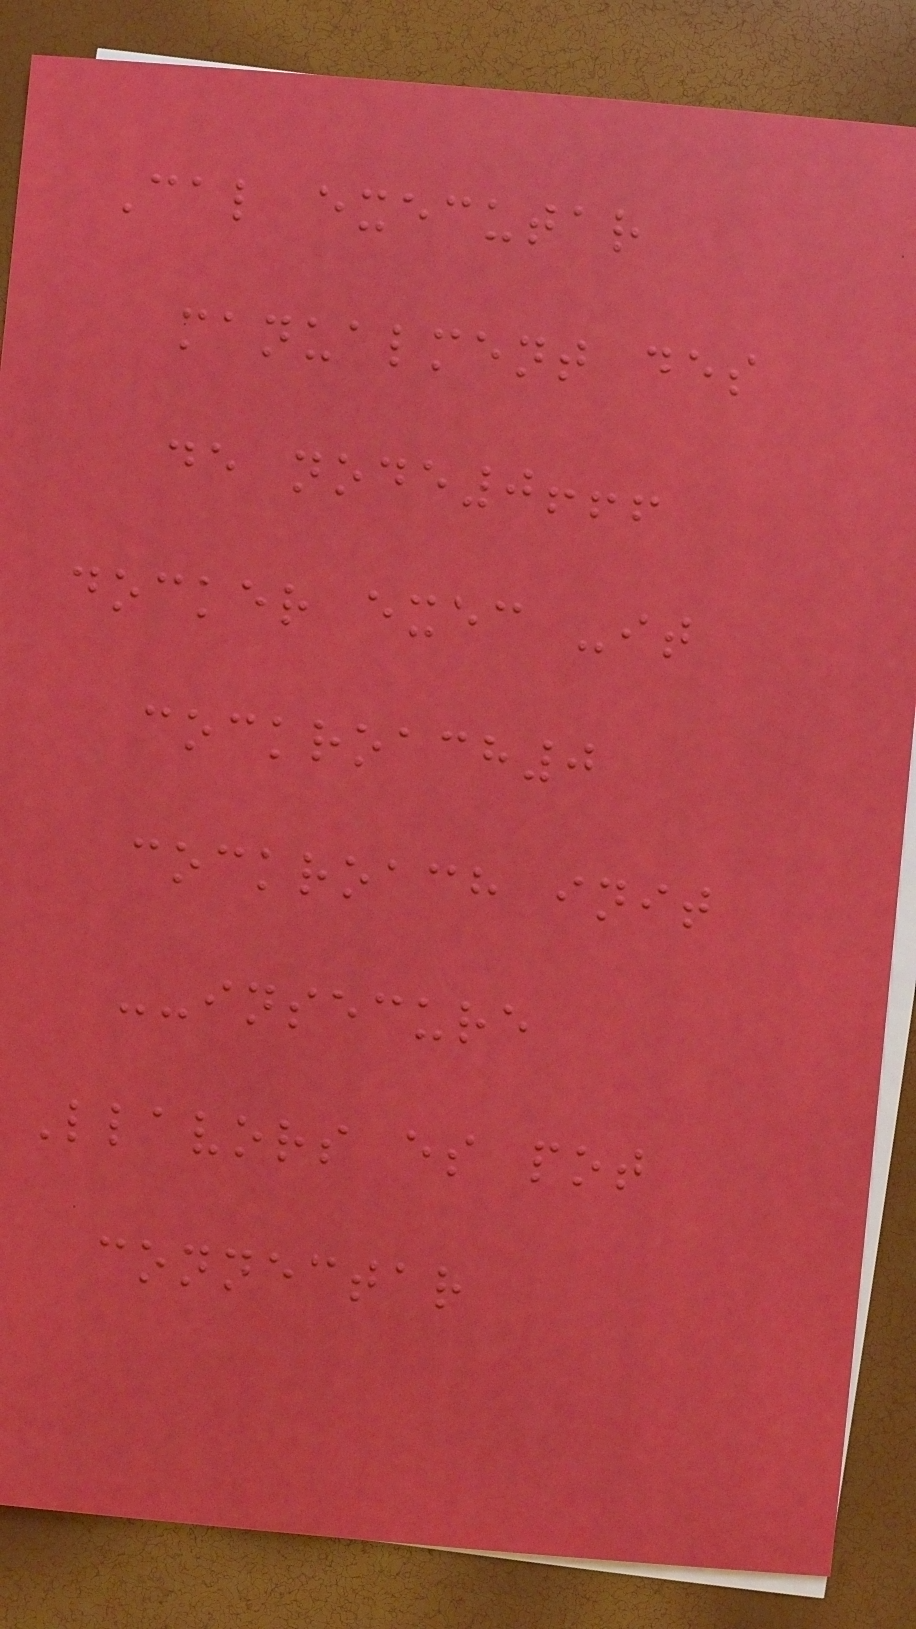Cal executar
manualment des
de node0!!!
docker exec -it
cockroach0
cockroach init
--insecure
Llavors es pot
connectar
